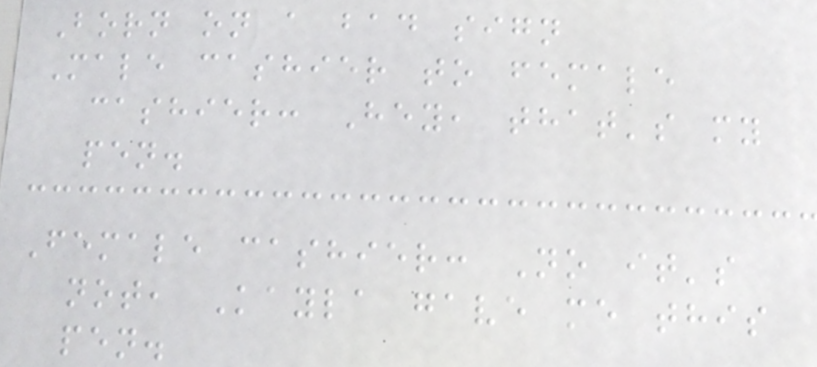Born on a bad sign
Male cashier to female
cashier: Hey, that's my
pen.
Female cashier: No it's
not, Kayla gave me this
pen.
